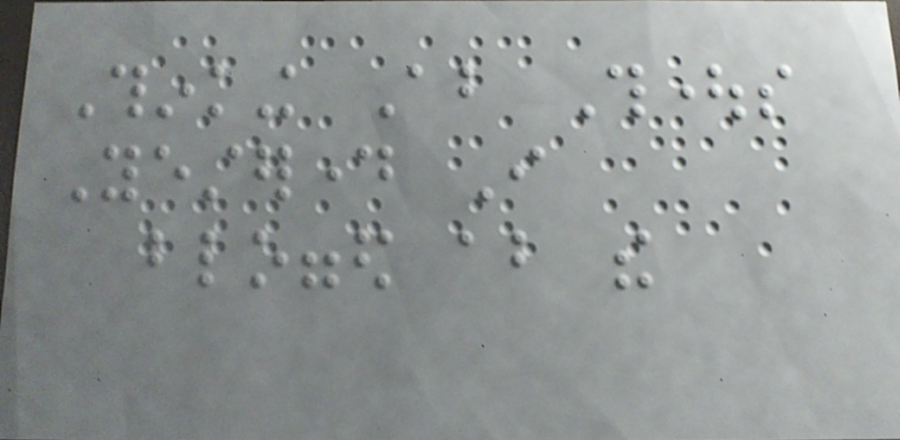Thinking About Thoughts
Yesterday I
blogged about the
